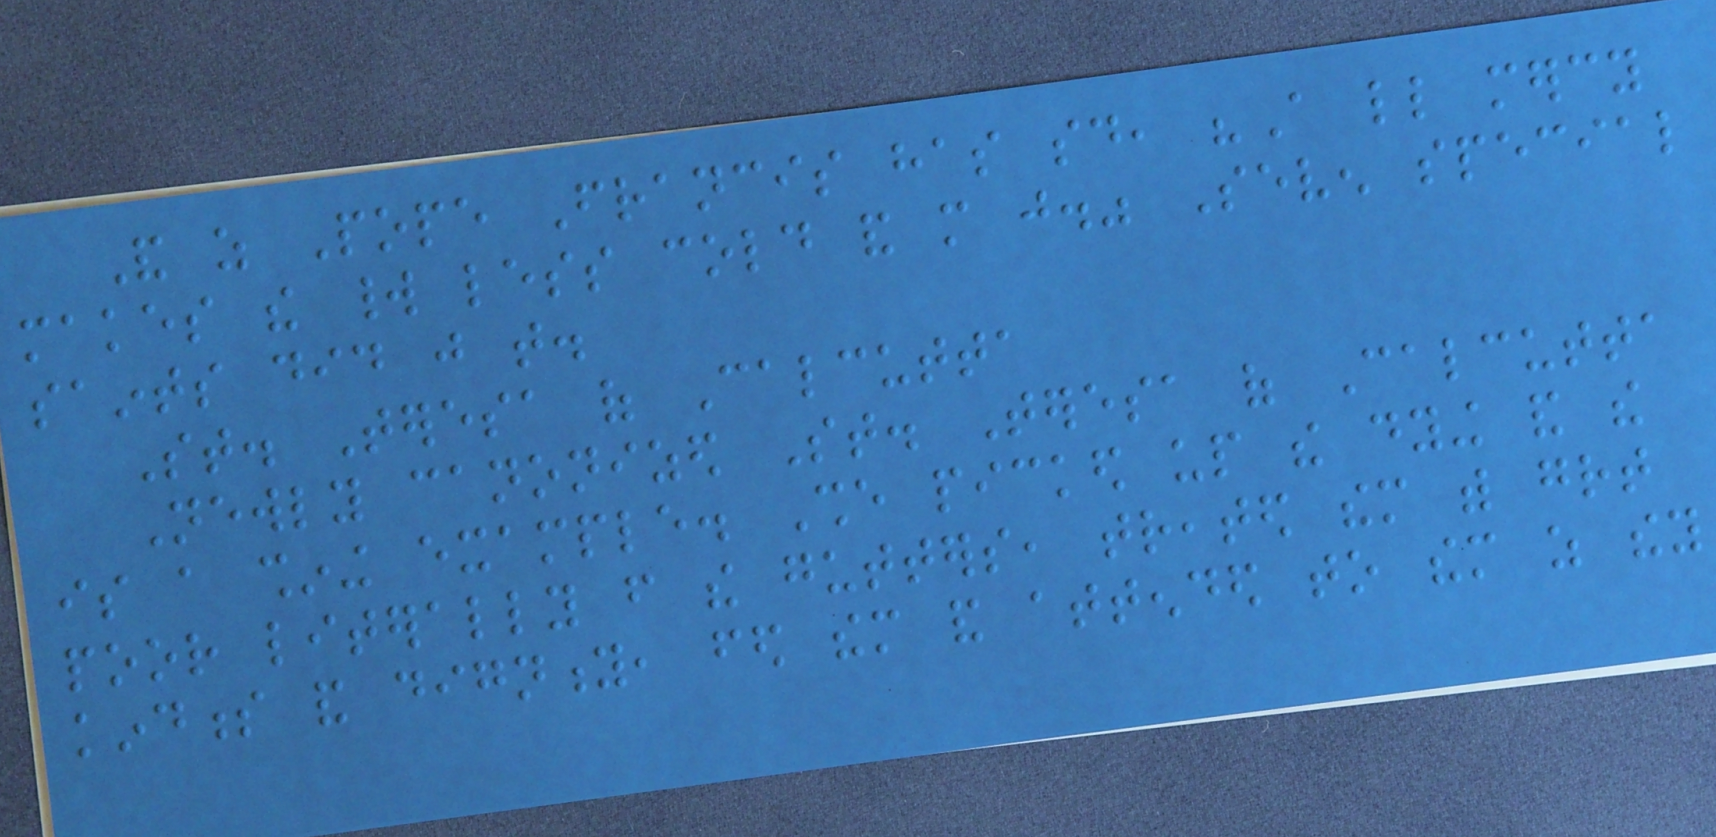And as Pope Francis has said, "A little mercy
makes the world less cold and more just." Seven special
saints did just that.
St. Teresa of Calcutta
Newly canonized St. Teresa of Calcutta
is a shining example. She picked up the dying and the
poor literally from the gutters, treated them with great
kindness and dignity, fed them and attended to them as they
